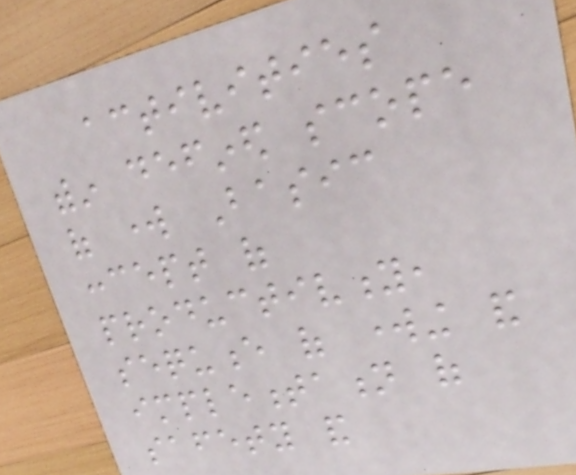activities
within defined scope
of work Basic
concept of
productivity,
sequence of working and
implementation of
safety and
